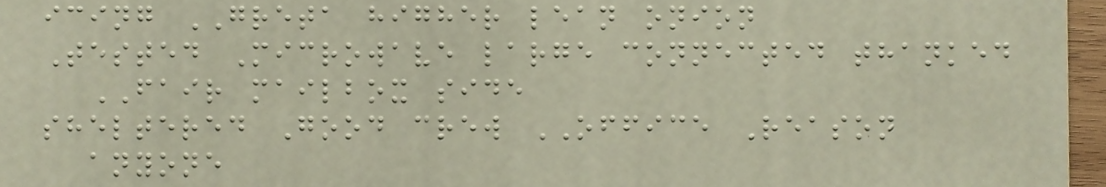icing GRETA higher lean onion
Tested Microwave large connected thanked
FAIR mailbox side
sheltered Good crew OFFICE Reason
anyone
